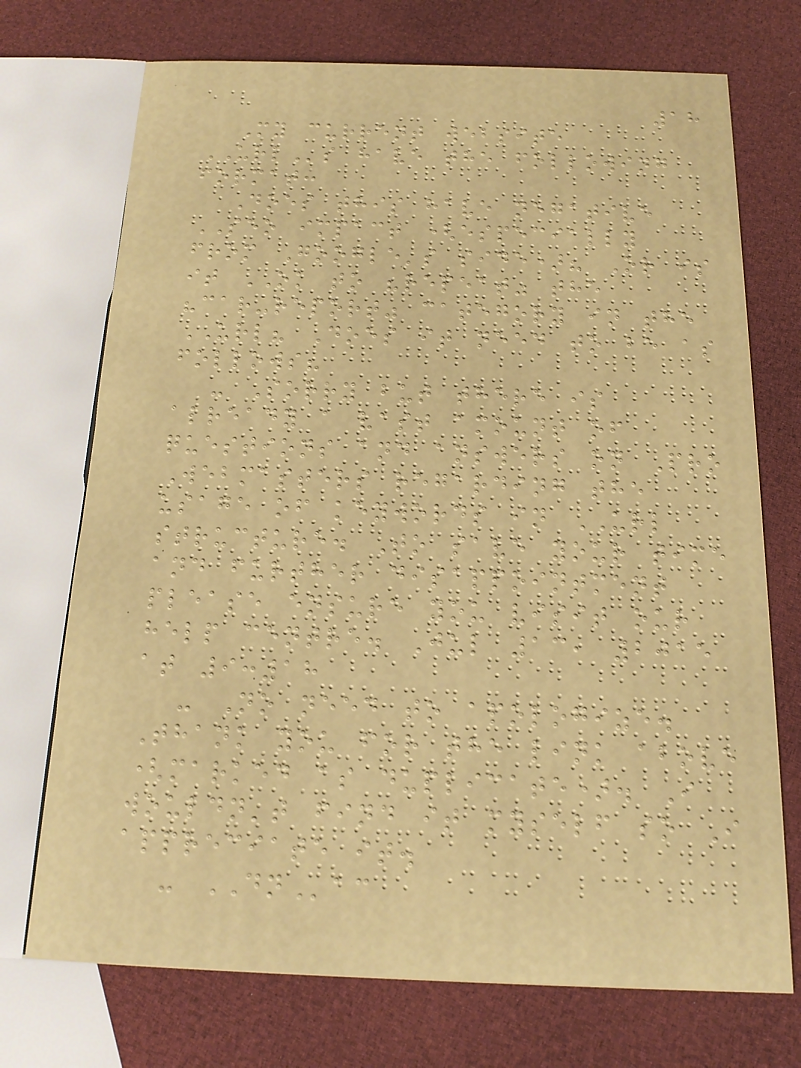18
My current website
URLs have the following
format:
Does this have negative
SEO impact (especially
from Google's side)? Or is
it OK to "repeat" the
"car-report" category in the
URL? Does it need to be as
follows?
- Sorry but there is
already a vast amount of
questions and answers on Pro
Webmasters regarding the
usage of keywords in URL
structure. To save your time
and further disappointment
please ensure you visit our
help centre. Jul 13, 2015
at 9:18
- No need to apologize.
Thank you for the link above
(marked as duplicate). I
wouldn't find it myself so I
appreciate it.
- DNac
